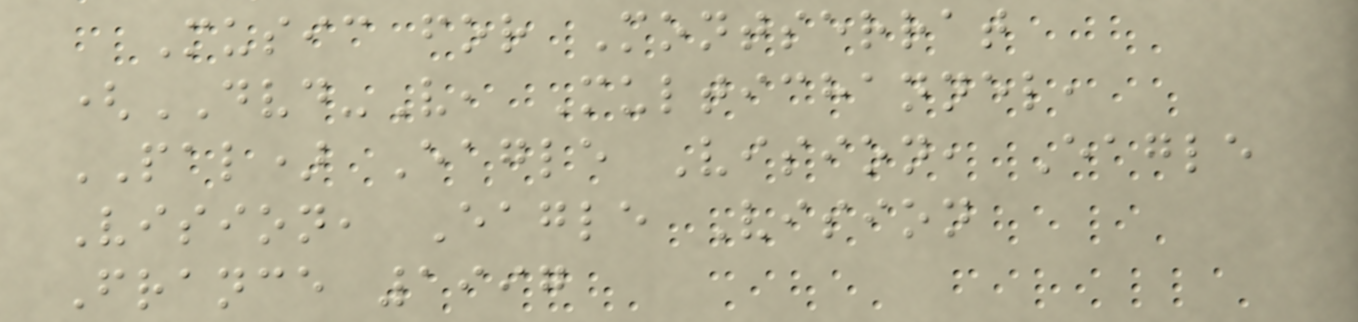Music for Montserrat
(DVD-V, Multichannel,
PAL) Eagle Vision, Eagle
Vision, Eagle Vision
France 1997
